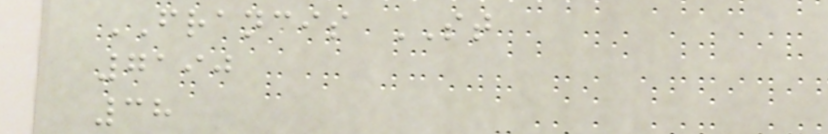FRANCIS ST
7190
38
